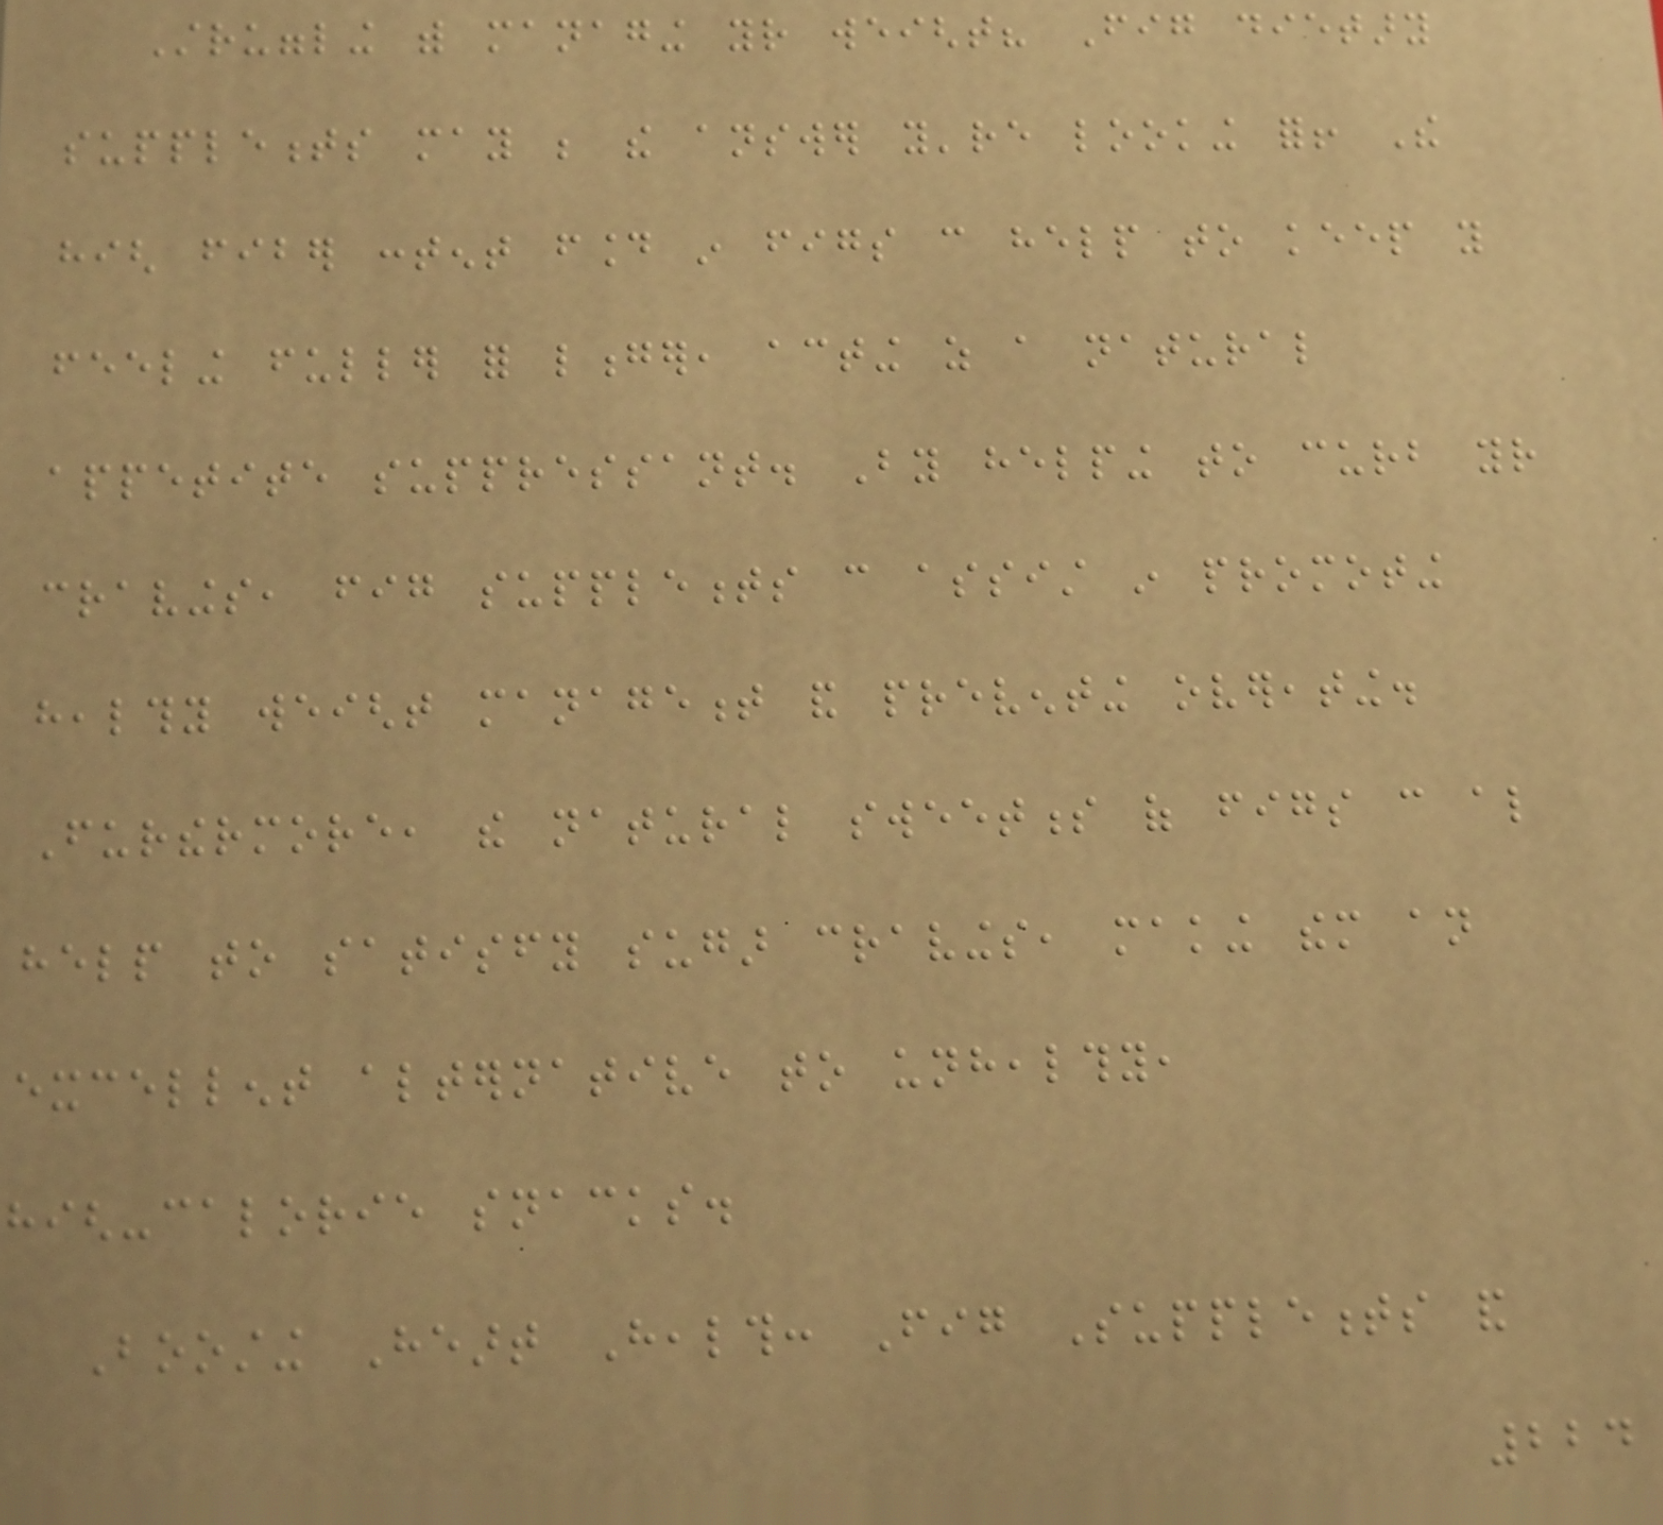Struggling with managing your weight? Fig dietary
supplements may be the answer you're looking for! The
high fiber content found in figs can help to keep you
feeling fuller for longer, acting as a natural
appetite suppressant. By helping to curb your
cravings, fig supplements can assist in promoting
healthy weight management and preventing overeating.
Furthermore, the natural sweetness of figs can also
help to satisfy sugar cravings, making them an
excellent alternative to unhealthy,
high-calorie snacks.
Boosting Heart Health: Fig Supplements and
224
